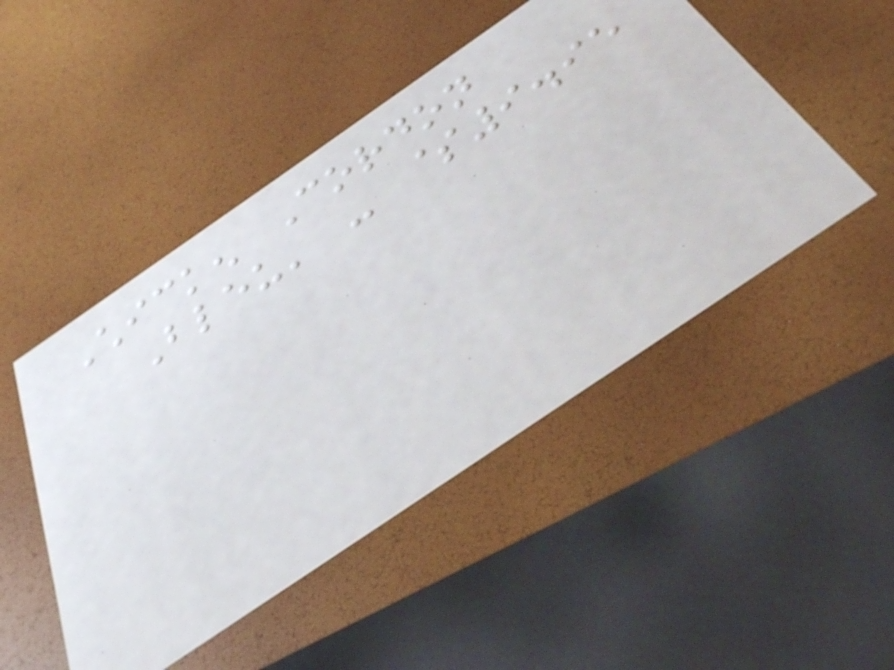Chicken Cordon
Bleu' - $9.95
